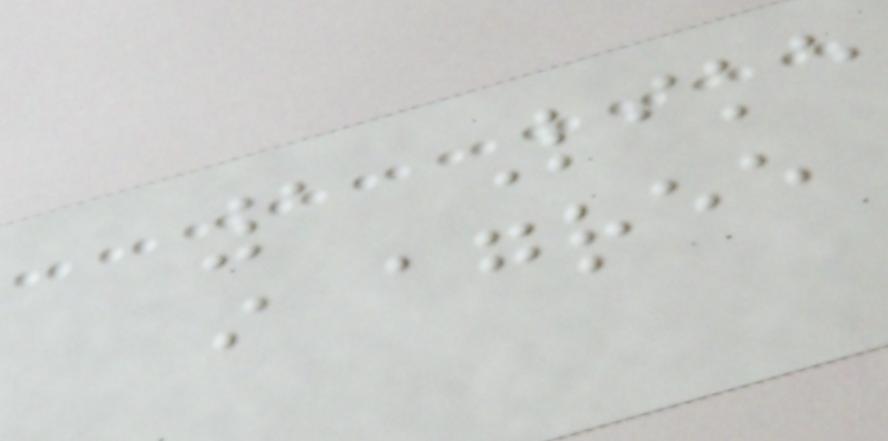1 Like
i agree
